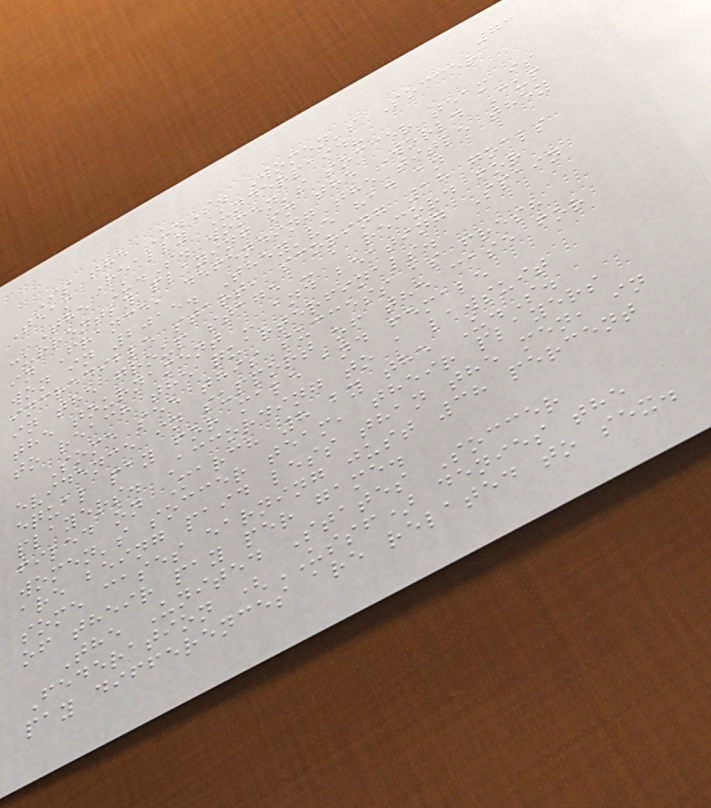73
Is the U.S. Women's Soccer
Team Really Underpaid?
The U.S. women's soccer team is
currently playing in the World Cup
in France, defending the title they
won in 2015. They've had an
incredible start, scoring 18 goals
in the group stage - a record for
the tournament - and beating Spain
to reach the quarterfinals.
Some see this success as fresh
evidence in support of the case for
equal pay for male and female
players. According to a lawsuit
filed on March 8 by the U.S.
women's soccer team, their players
are being paid less than the men, in
some cases earning just 38 percent
of their pay per game.
The United States Soccer
Federation (USSF) denies the
pay differences are related to sex.
